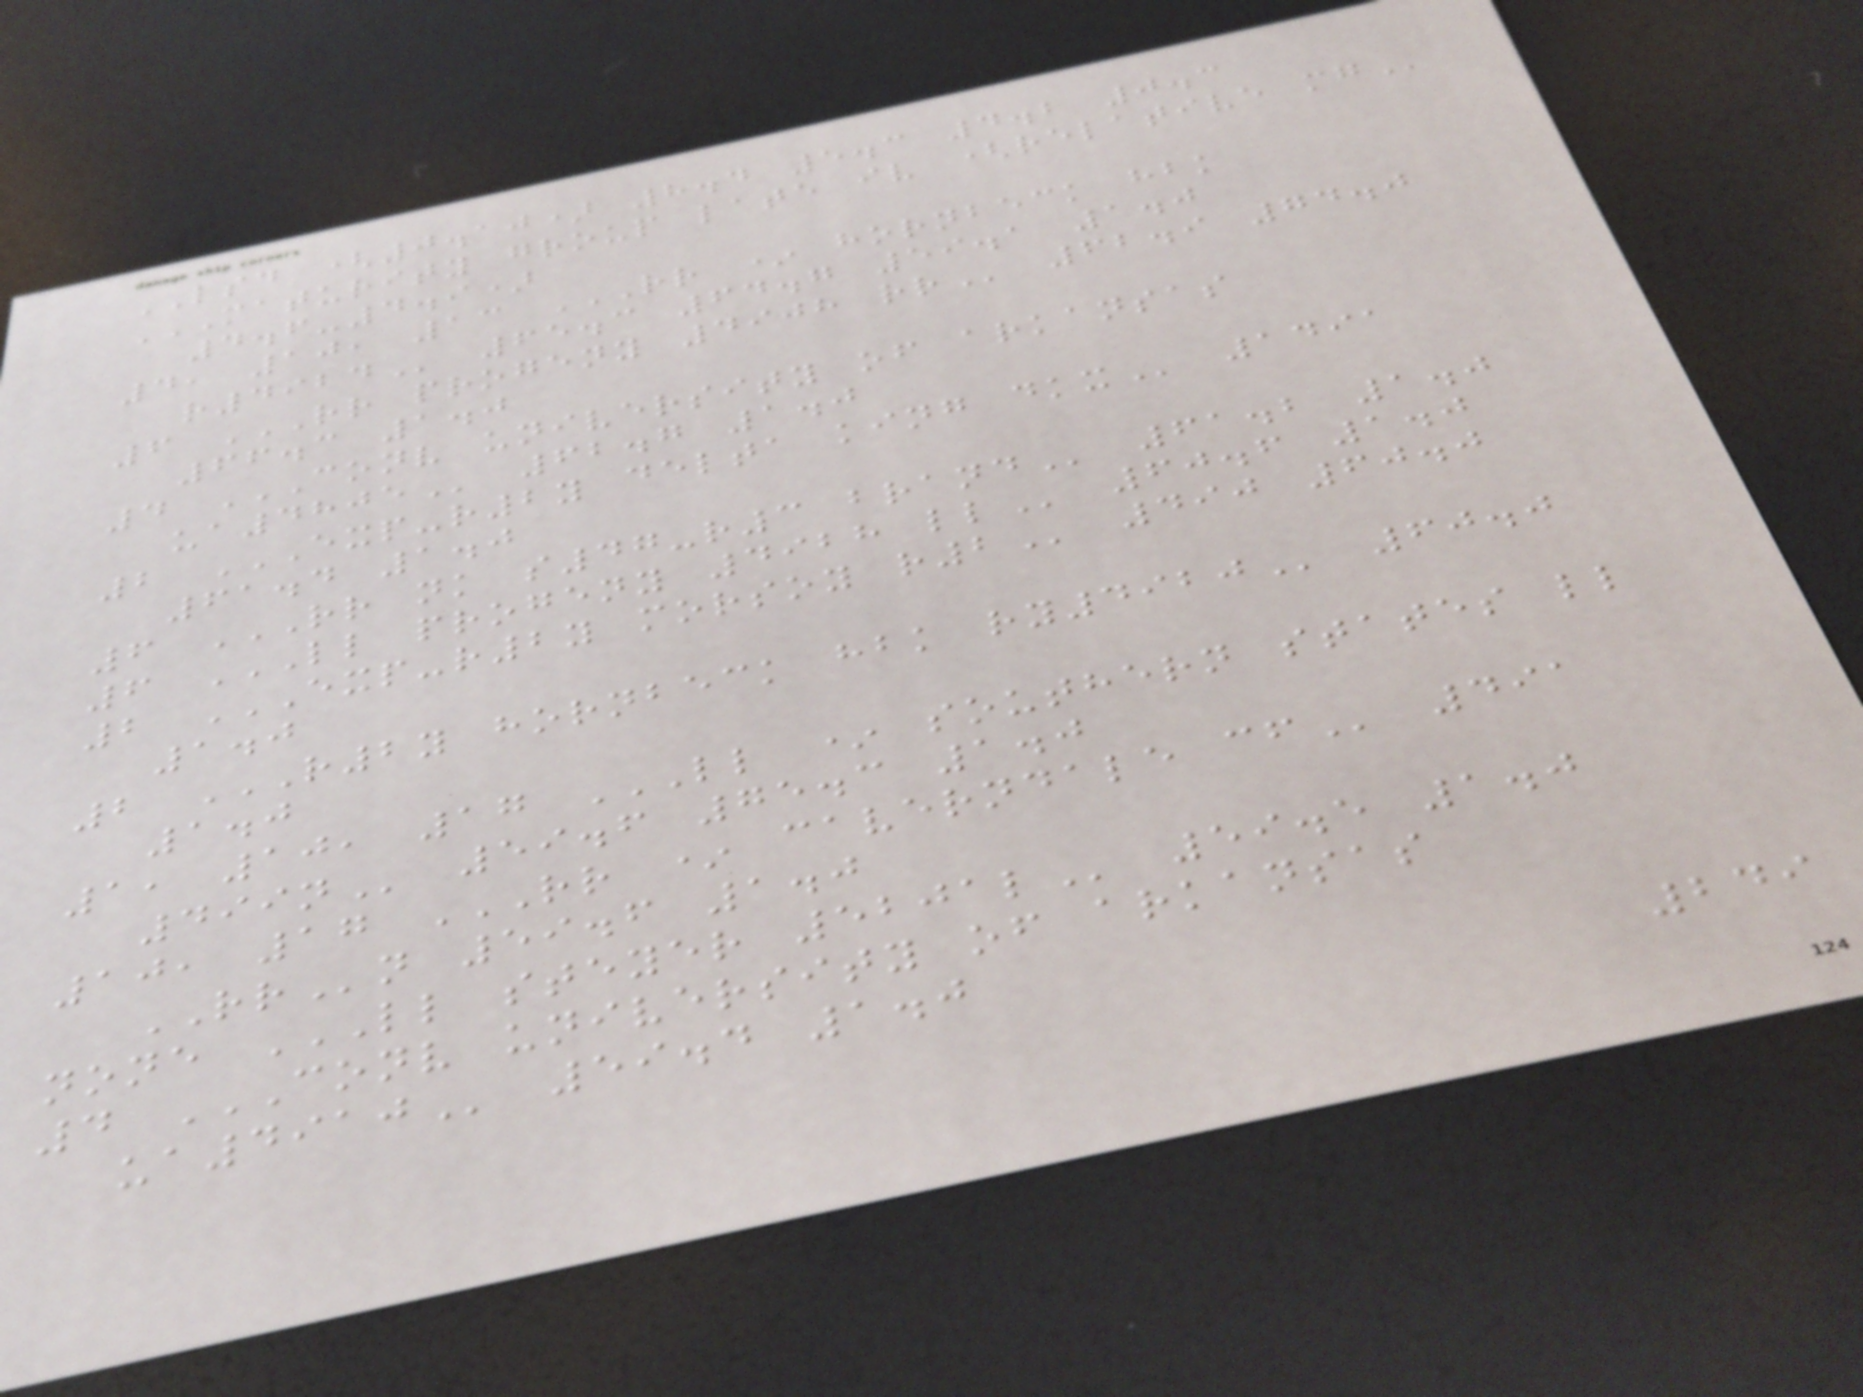LSD (0.10) 8.4 5.3 4.2 0.3
MATURITY GROUP LATE IV (RELATIVE MG
4.6-4.9)
4, 10, 13 RR * HORNBECK HBK
R4924 65.3 64.7 59.1 1.0
6 RR PROGENY 4908 RR 62.9 74.0
66.3 1.0
4 CONV UNIVERSITY OF ARKANSAS
UA4805 62.7 1.0
2 EXP-R2Y DELTA KING DKX 1491
61.4 1.0
6 RR NK S47-R3 BRAND 61.2 1.0
6 LL PROGENY 4928 LL 60.6 1.0
2 EXP-R2Y MORSOY R2 490 60.0
1.0
2 R2Y HORNBECK HBK RY4920 60.0
1.0
1, 10, 17 LL * SOUTHERN STATES LL
499N 59.6 75.3 1.0
10, 17 RR * CAVERNDALE CF 491
RRn 59.6 1.0
none LL STEYER 5201L 59.5 1.0
4 CONV UNIVERSITY OF ARKANSAS
UA4910 59.4 1.0
249
